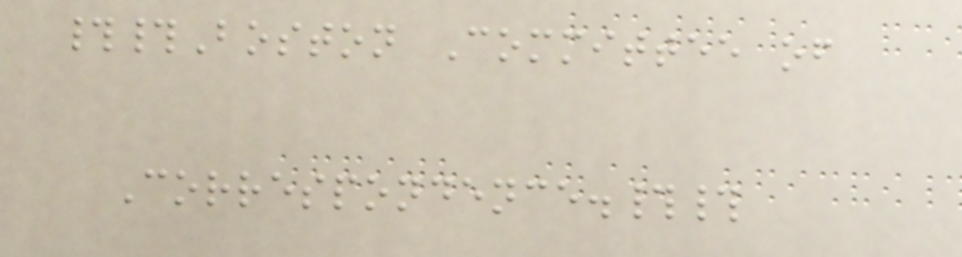##Boston Committee of
Correspondence.##
